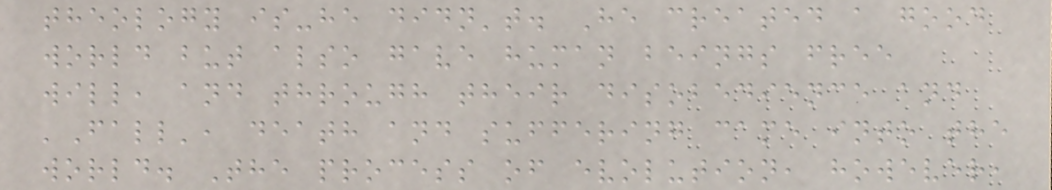theology is-he didn't. He created a good
world but also gave human beings free
will, and through their disobedience and
'Fall', death and suffering came into the
world. The process of evolution, however,
